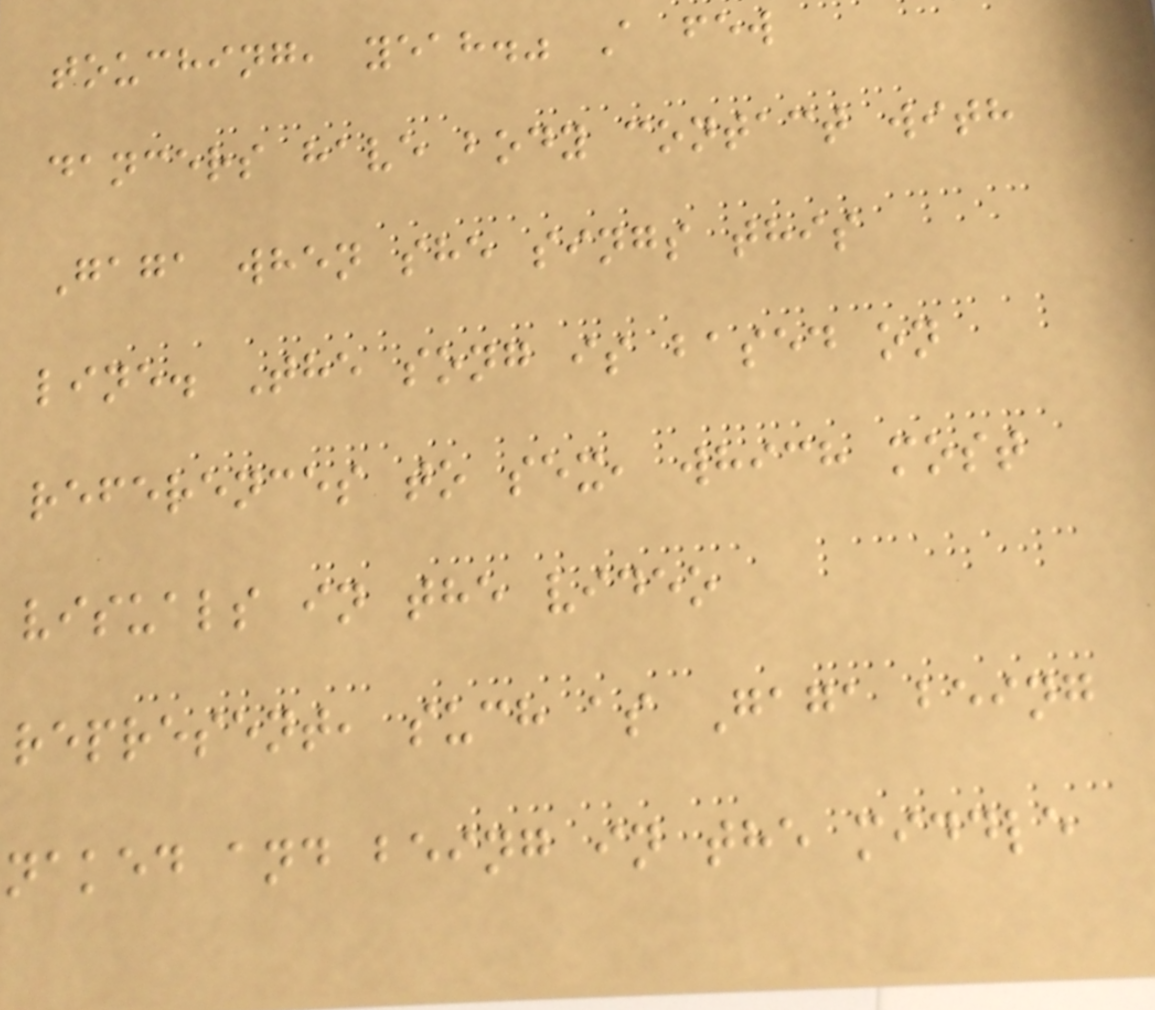touching, yeah." A few
dancers have body contact with
Gaga when she sings this
line. The song is based on
references to sex, which most
visuals in the video
represent, such as Gaga being
naked and being in the middle
